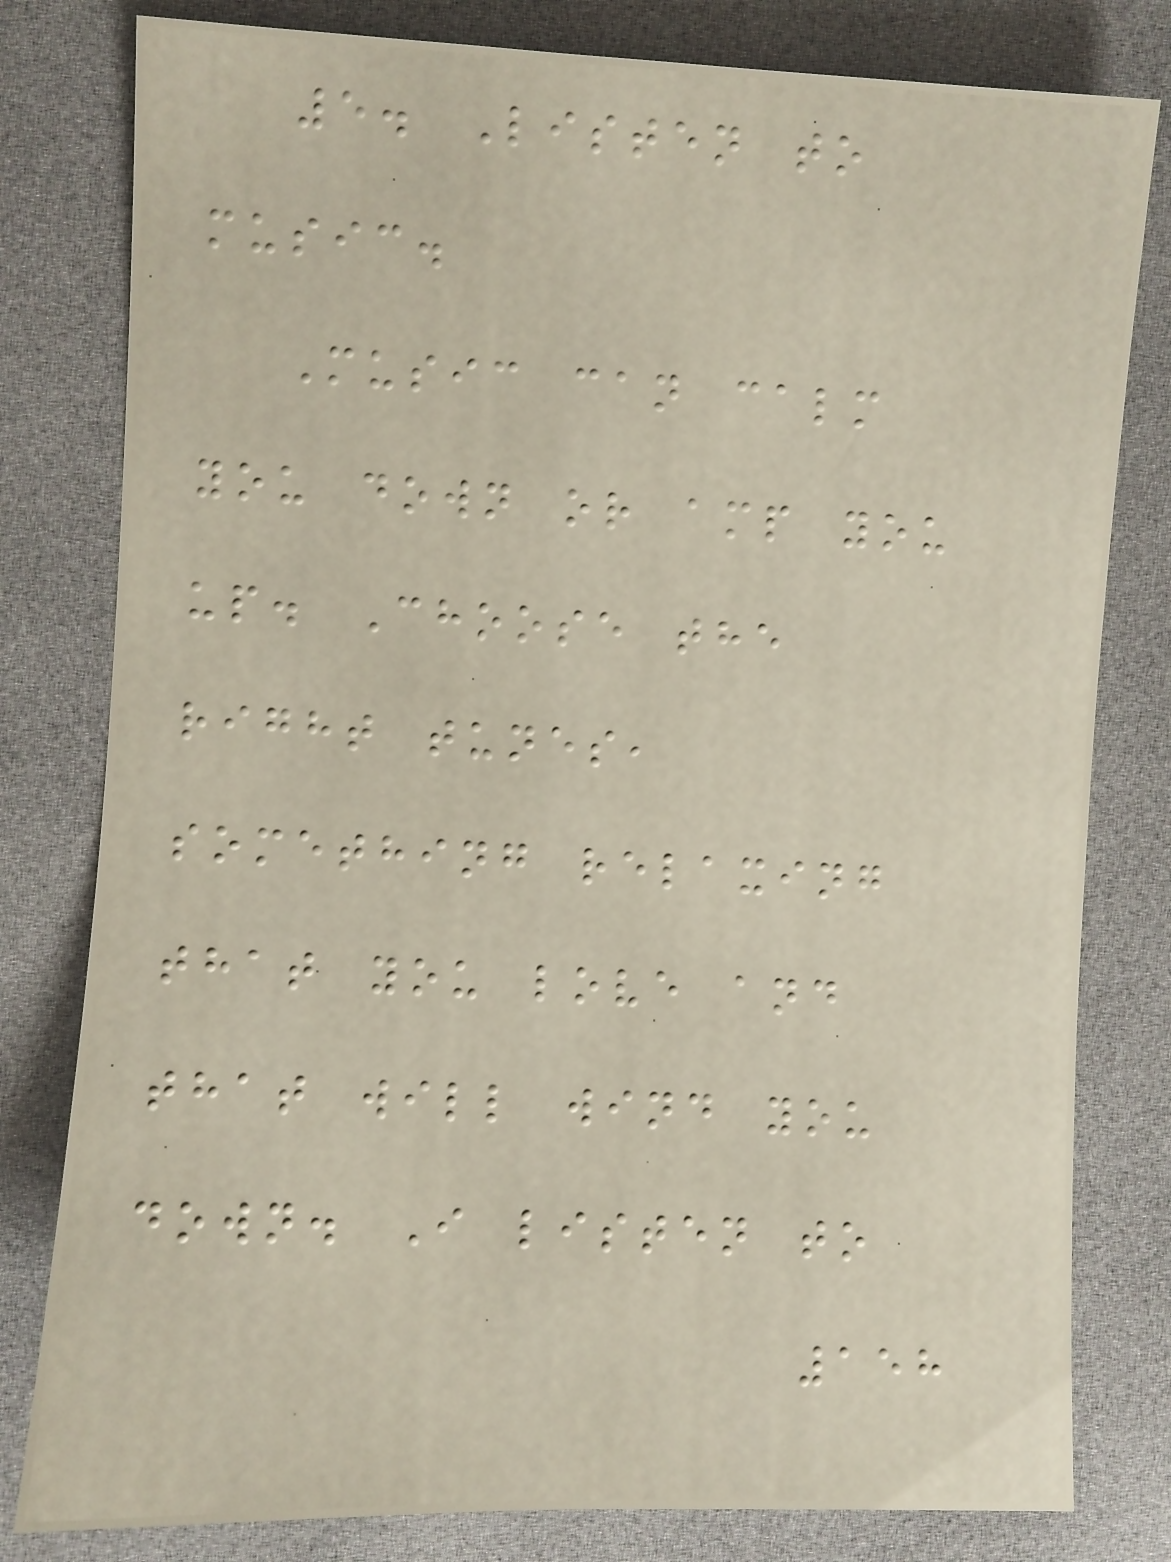5. Listen to
music.
Music can calm
you down or amp you
up. Choose the
right tunes,
something relaxing
that you love and
that will wind you
down. I listen to
158
